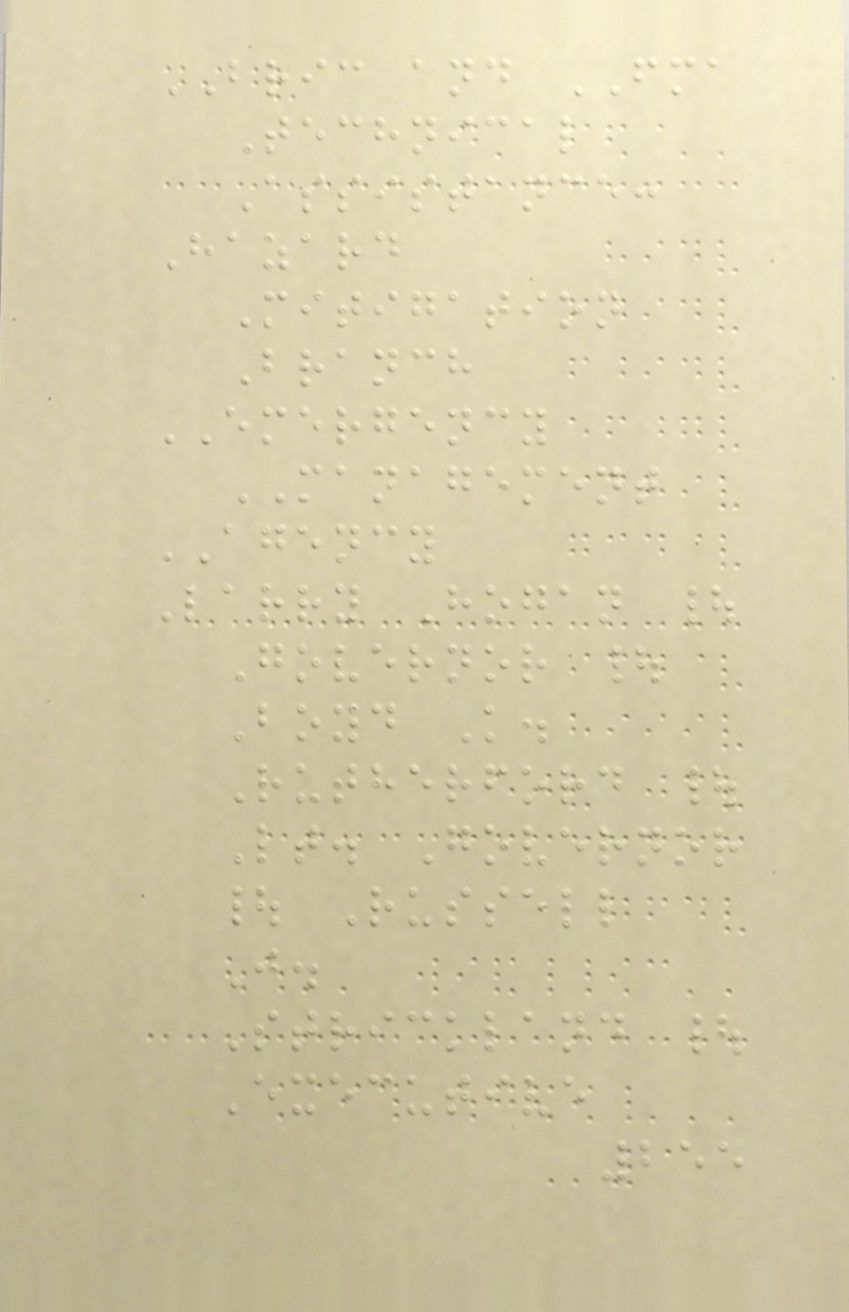BRIC and FMA
Technical
Assistance:
Hazard
Mitigation
Branch
EMERGENCY
MANAGEMENT
AGENCY
Larry Hogan |
Governor |
Boyd K.
Rutherford |
Lt. Governor
| Russell
J.
Strickland |
Executive
255
